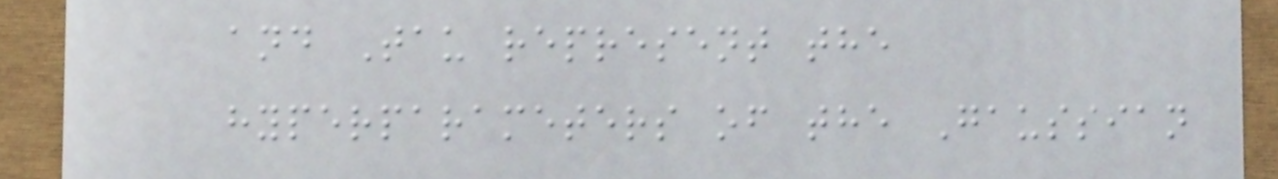and Tau represent the
hyperparameters of the Gaussian
